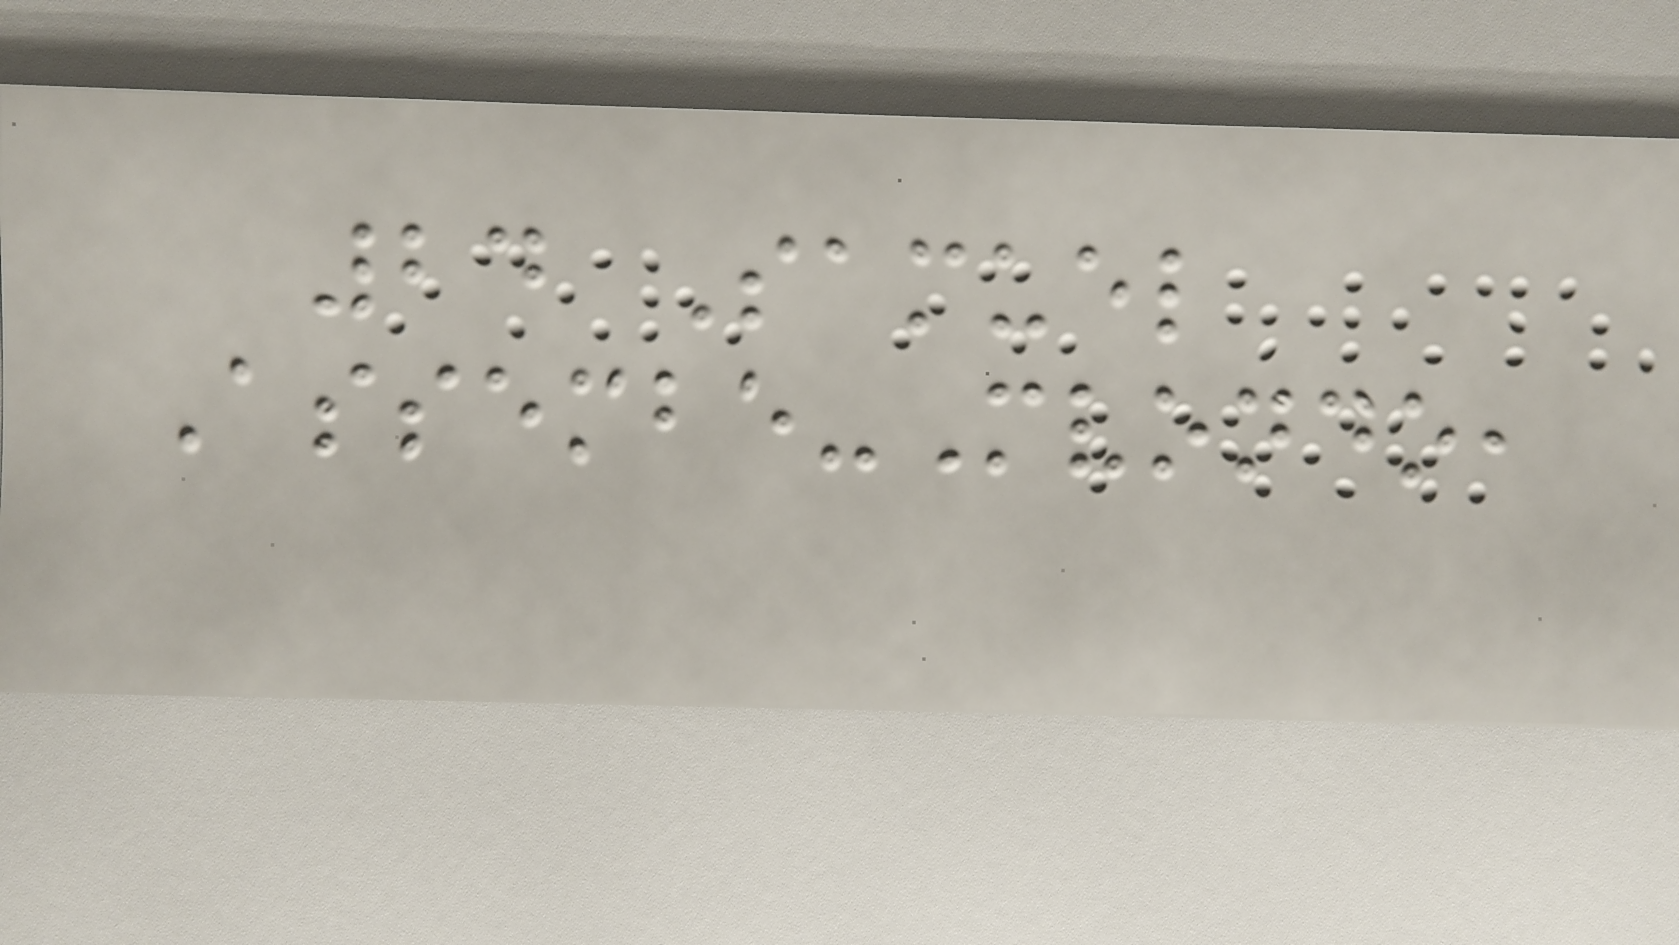24 Samuel
Assembe-Mvondo,
